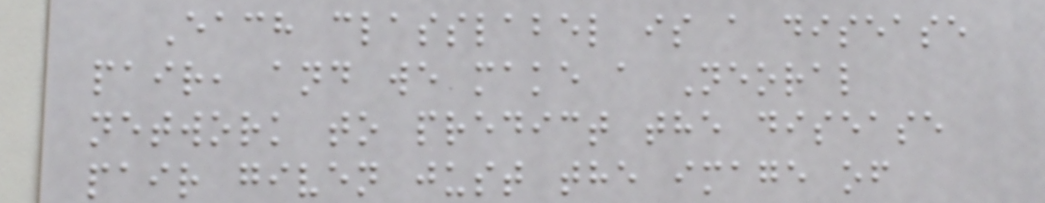Each classlabel is a disease
pair, and we make a Neoral
network to predict the disease
pair given just the image of
